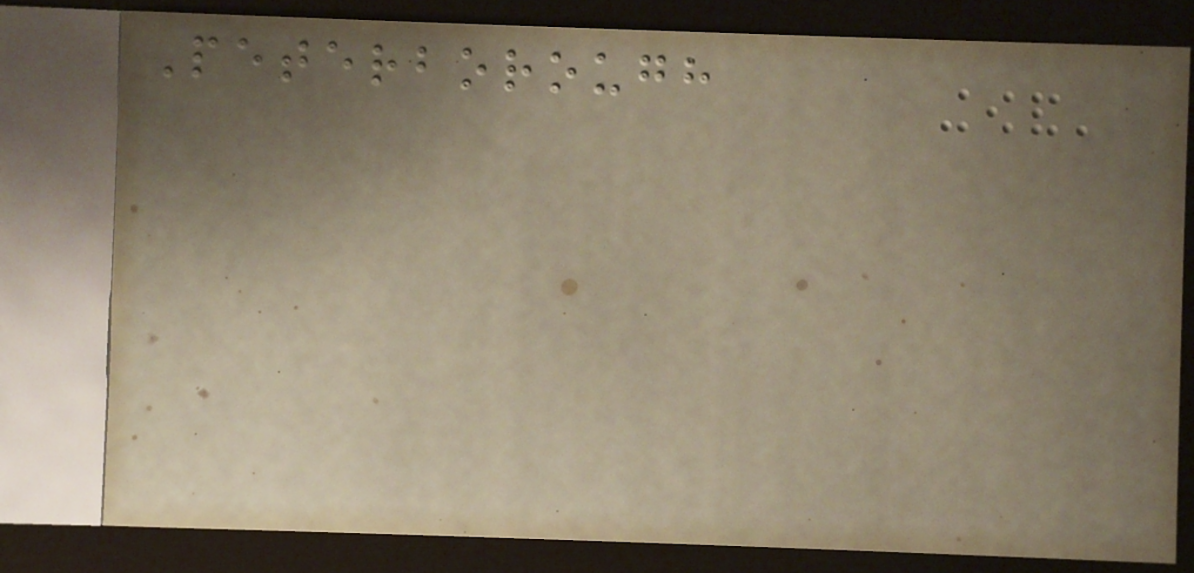Peterborough
